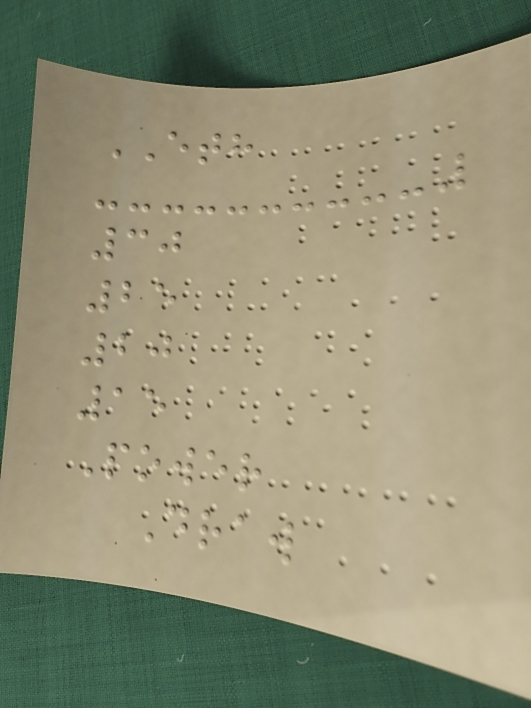ETH
30
25
20
15
Power
Draw
